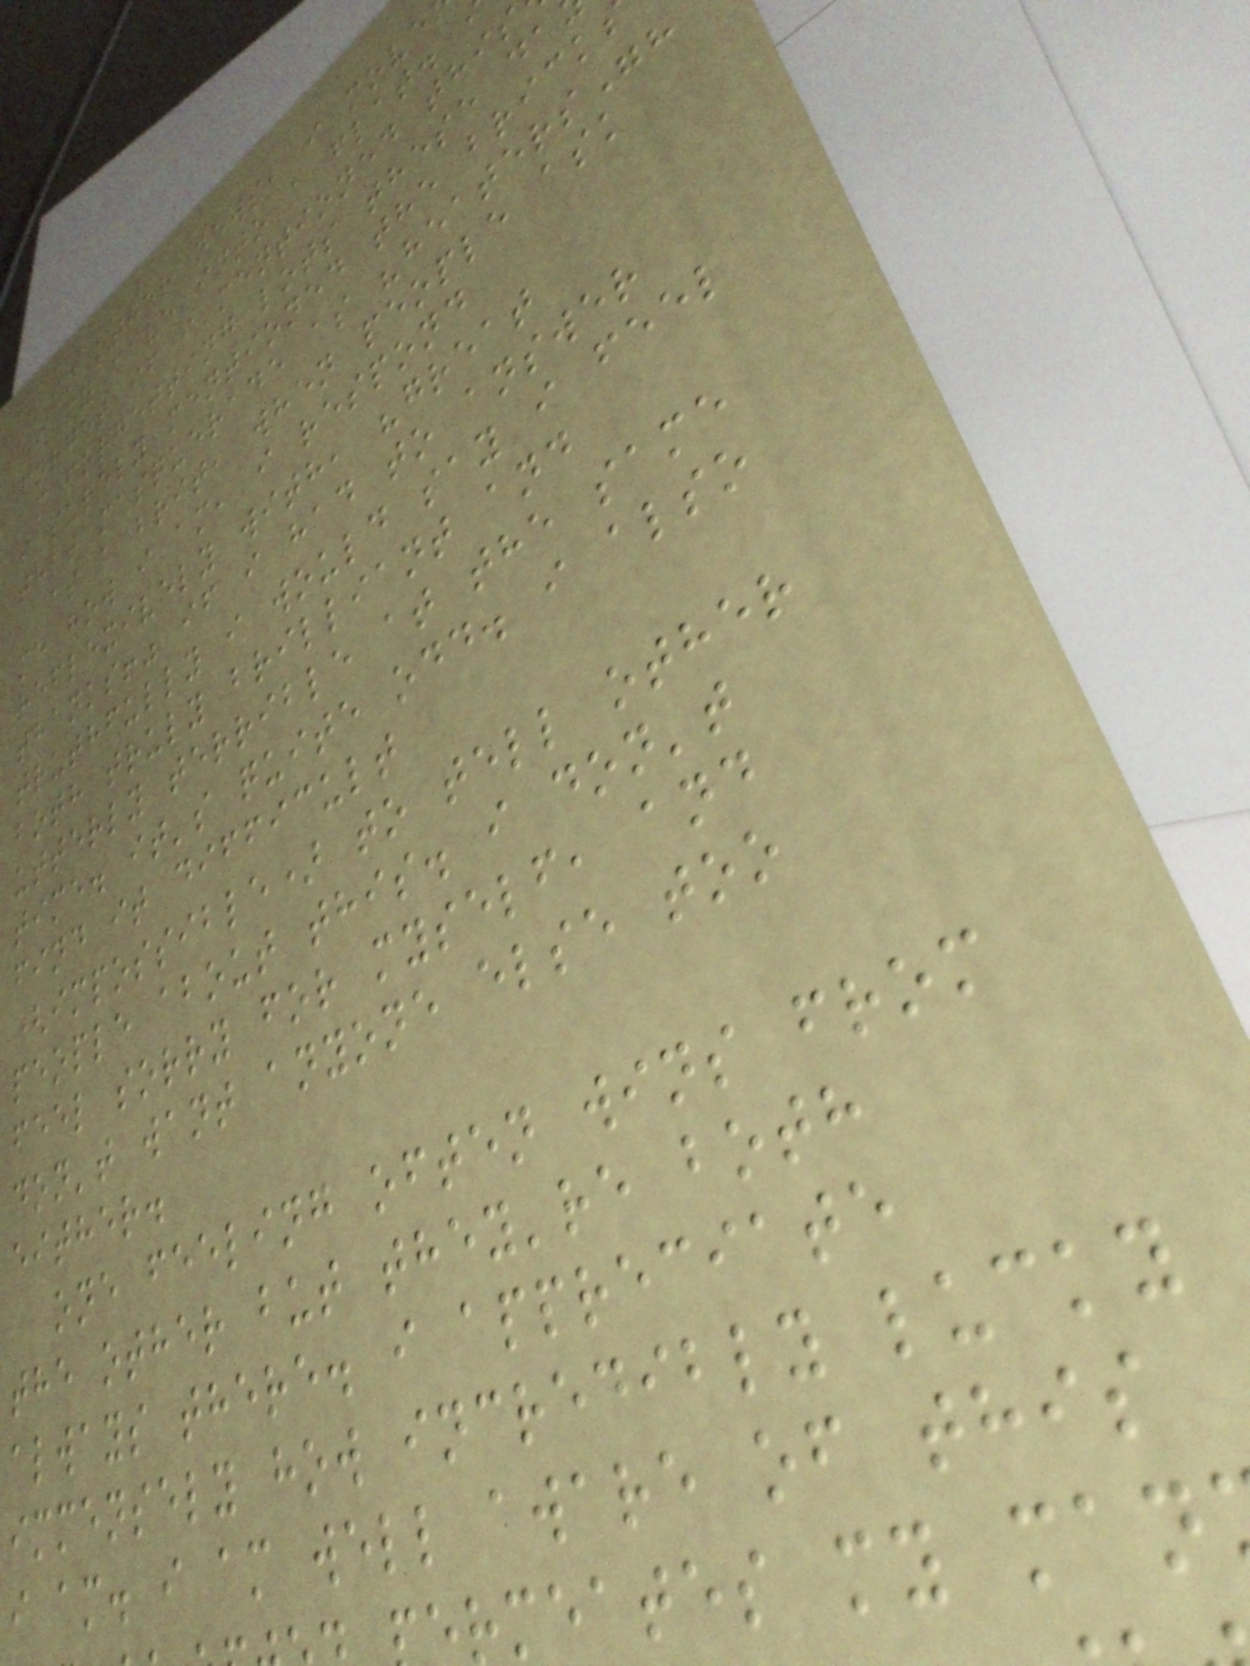in other news, i move
of my cave into a flat.
forget if i mentioned this
am forgetting lots these da
i surely mentioned the brick
that masquerade as "heaters"?
as a brit, when people ask
me how i am, i respond
reflexively with, "great
thanks!" if i had to answer
truthfully i would say i feel
both truly brilliant and
utterly terrible at the same
time. it's quite odd. i also
find it difficult
(impossible) to tell other
people about this. i don't
feel sorry for myself, and
don't want anyone else too
either.
one feeling often wins from
the other but they're both
always there. i appreciate
immensely how incredibly lucky
i am. i am well aware of this
rmeates my man
